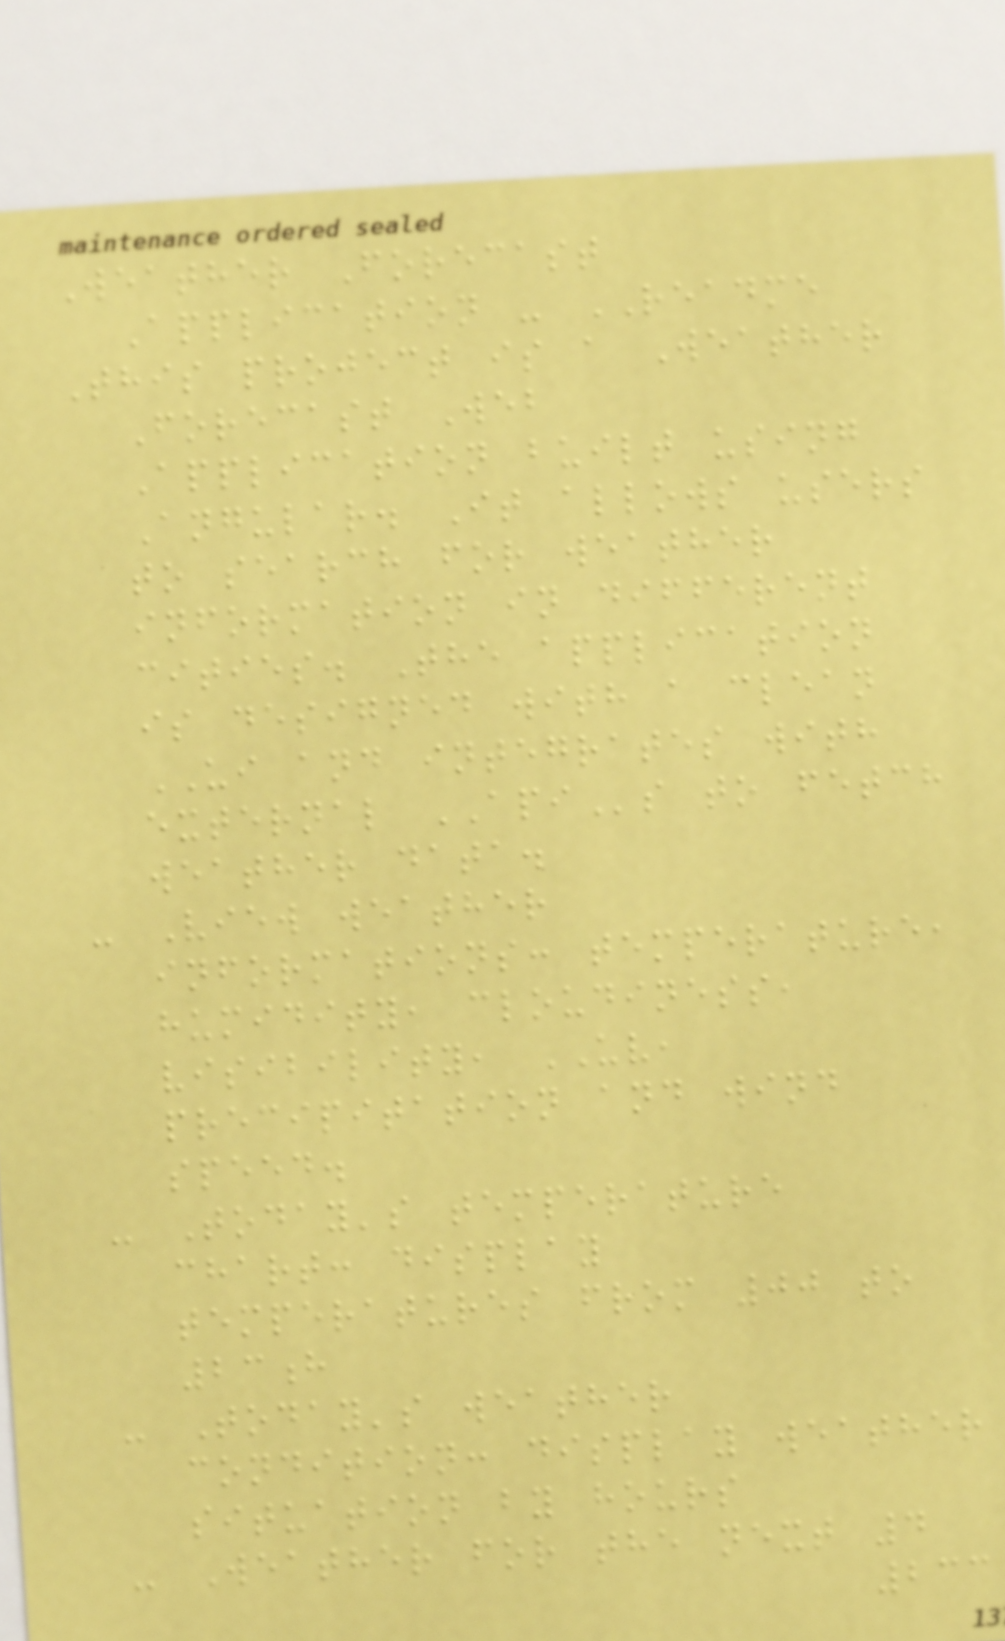Weather Forecast
Application - README
This project is a Weather
Forecast Web
Application built using
Angular. It allows users
to search for weather
information in different
cities. The application
is designed with a clean
UI and integrates with
external APIs to fetch
weather data.
- View weather
informations: temperature,
humidity, cloudiness,
visibility, UV,
precipitation and wind
speed.
- Today's temperature
chart: display
temperatures from 00 to
23h
- Today's weather
condition: display weather
situation by hours
- Weather for the next 4
233
